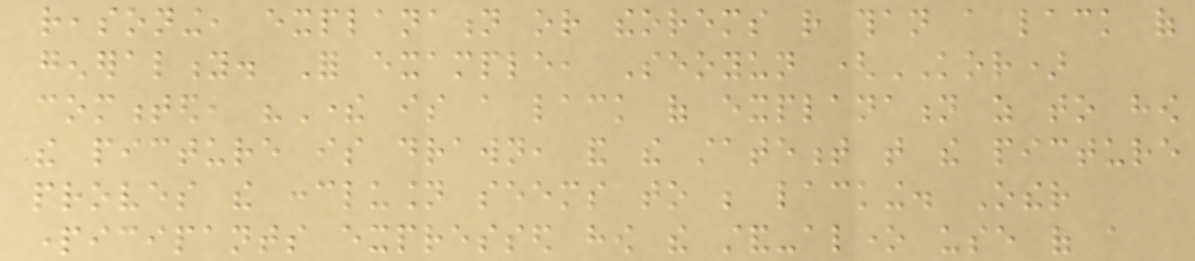reasoning, explanation or theorems rather than a lack of
generality. For example, Seoyun (KOR)
commented, "There is a lack of explanation as to how
the picture is drawn, and the statement that the picture
proves the conclusion seems to be lacking. Other
participants expressed how the stand-alone use of a
